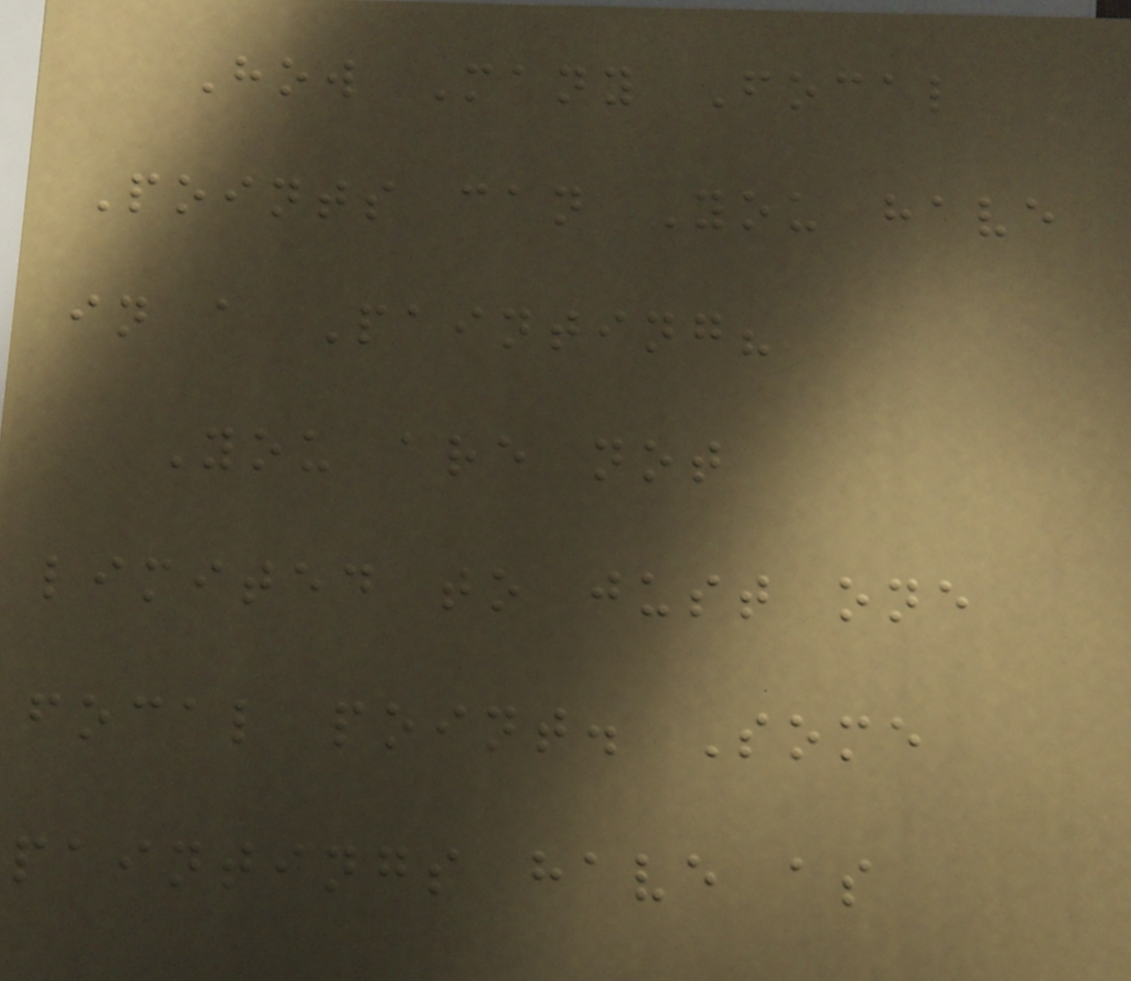How Many Focal
Points can You have
in a Painting?
You are not
limited to just one
focal point. Some
paintings have as
